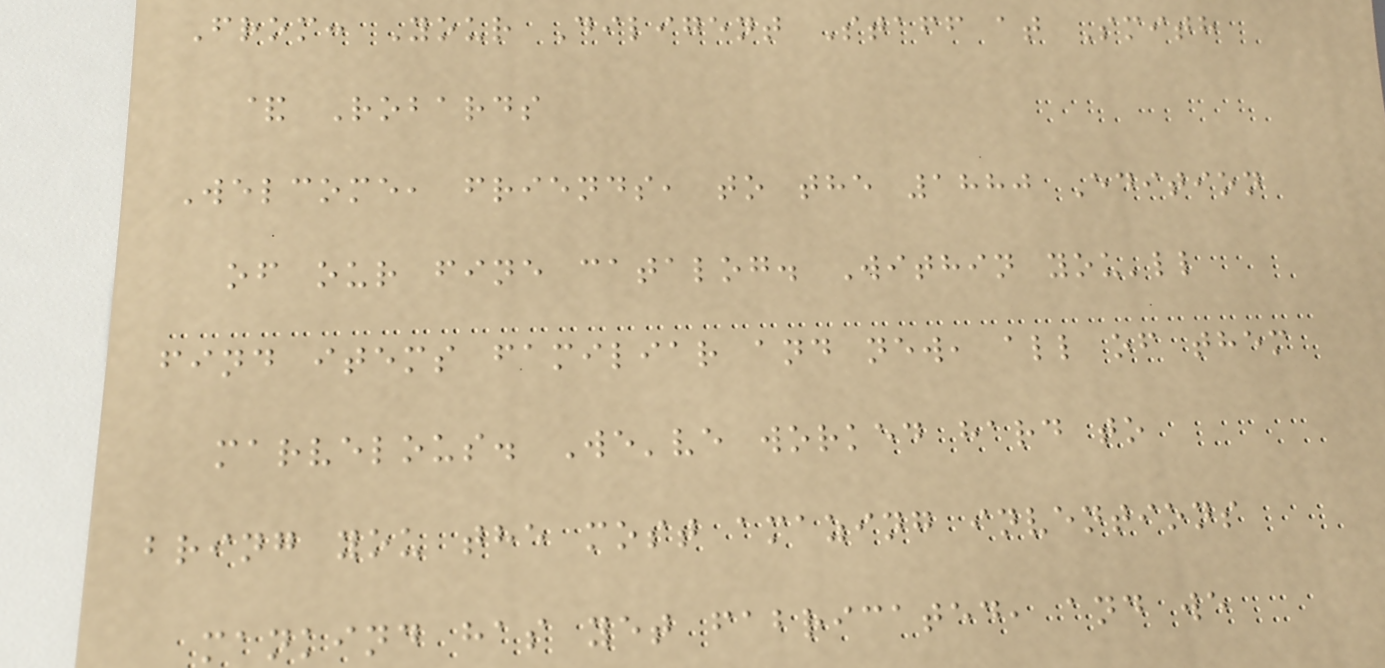From: Your Diligent Staff at Smith
& Robards
Welcome, friends, to the 1880 Edition
of our fine catalog. Within you'll
find items familiar and new, all of them
marvelous. We've worked hard to
bring you the most amazing inventions
mankind has yet fabricated, and we
